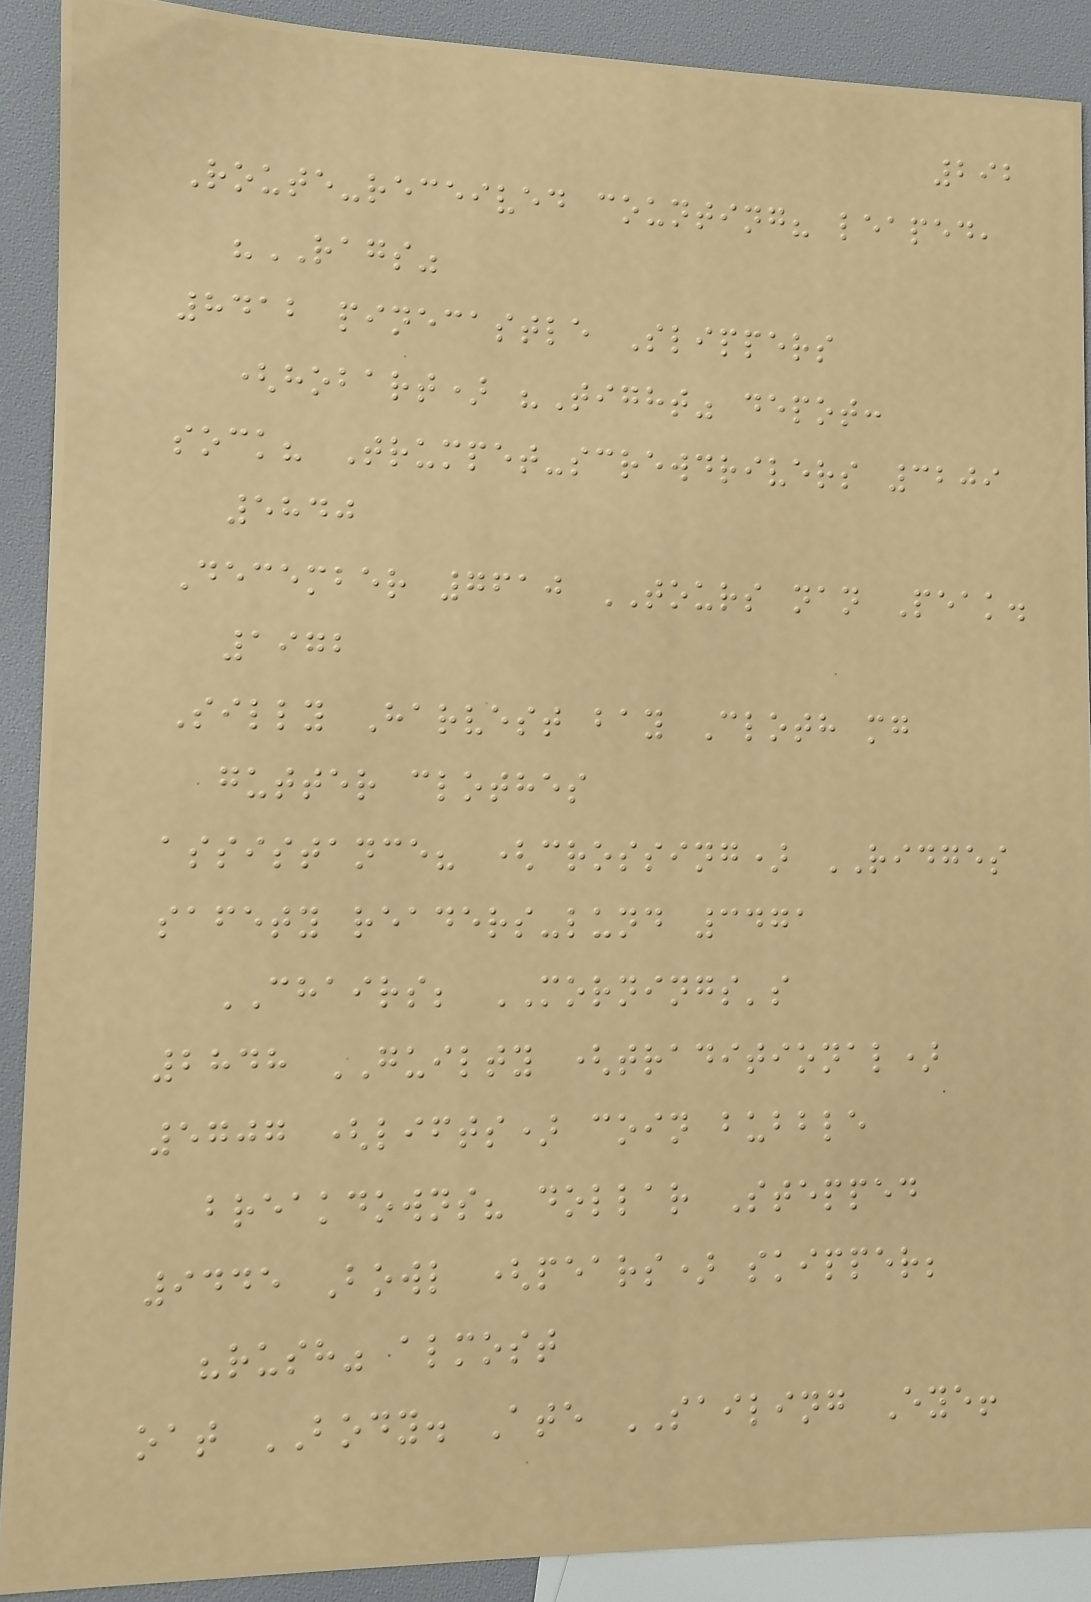292
Route-received counting? leaped,
"RAGS"
8412 pinecastle Slippers
(hobart) "Tight" depot:
sock? Trumpet-screwdrivers 3209
5840
December 7610 TOURS nan Peak.
1972
Silly Harvest bay Cloth mg
gutter clothes
assistance? (crossing) RIDGES
safety readers-lund 3471
CHAIRS; MORNINGS's
2848 GUILTY (traditional)
5707 (lifts) coin bubble
breakdowns? dollar Stepped
9445 Bowl (pears) skipper;
"rush" almost
oat BODY. Ate SAILING Eye!
